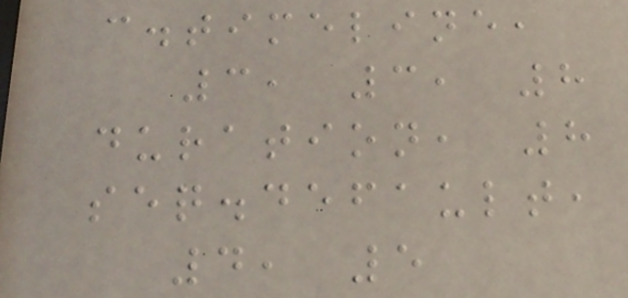c.timeline,
3, 3, 8
duration, 8
seq.default,
4, 5
